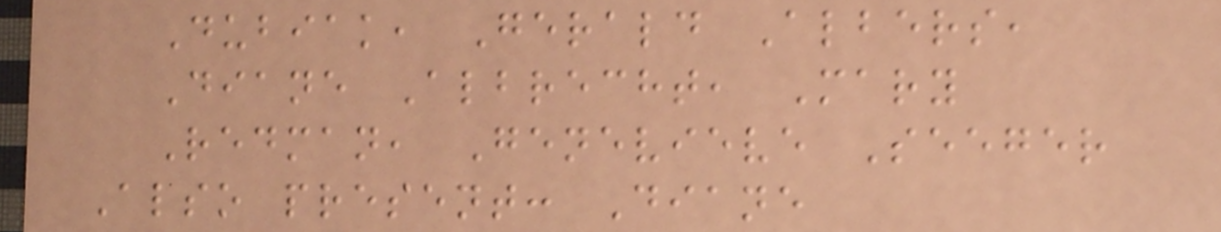Dubiak, Gerald Albers,
Diane Albrecht, Mary
Redman, Genevieve Seeger
Also present: Diane
